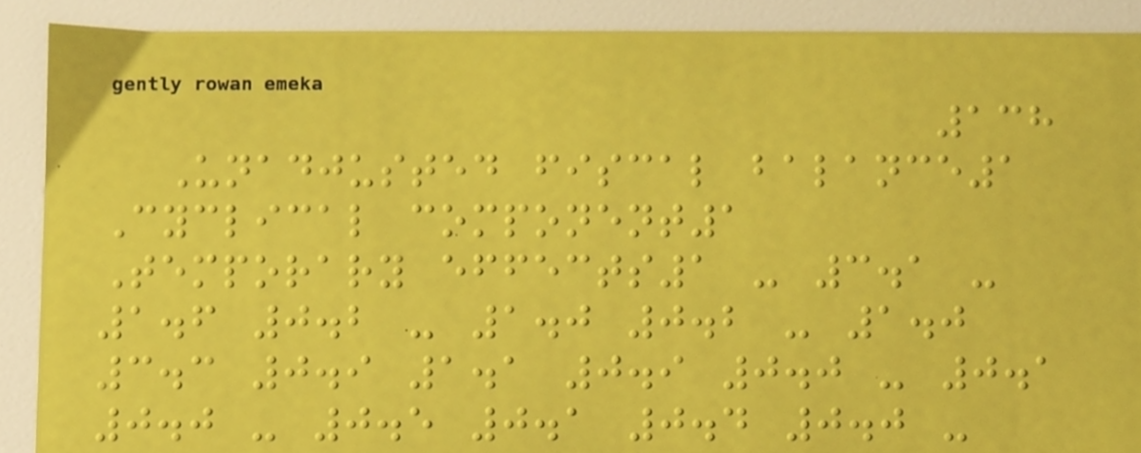138
Unadjusted fiscal balance1
Cyclical component1
Temporary effects1 - 3.1 -
1.6 0.2 - 1.0 0.2 - 1.0
3.3 0.9 1.1 0.9 0.0 - 0.1
0.0 - 0.5 0.1 0.4 0.0 -
